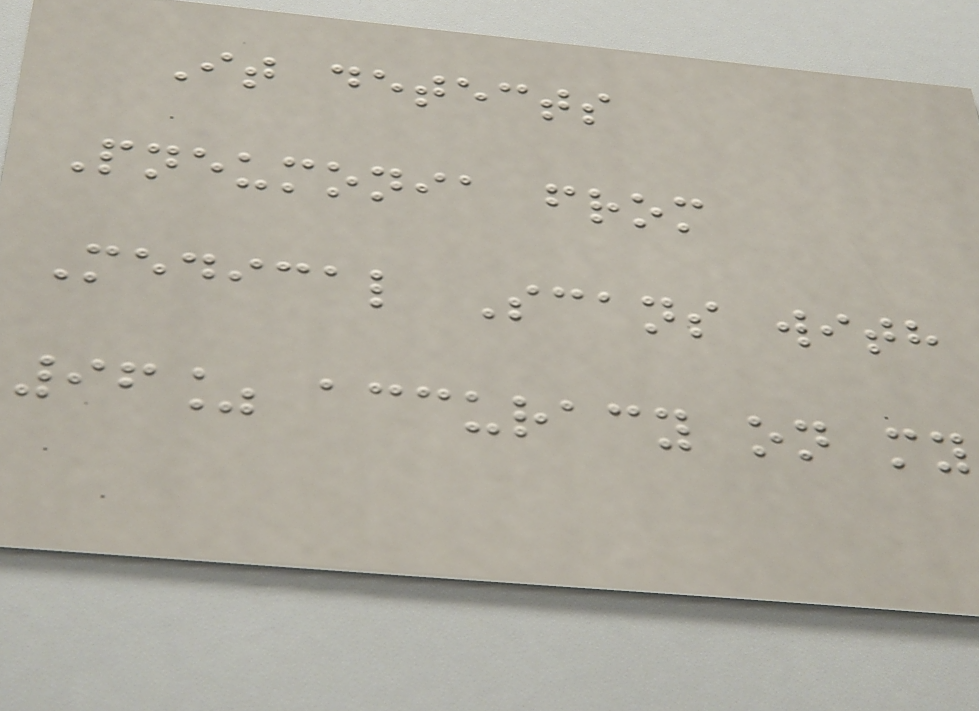It detects
Pneumonia from
Medical Scans with
96% accuracy on my
